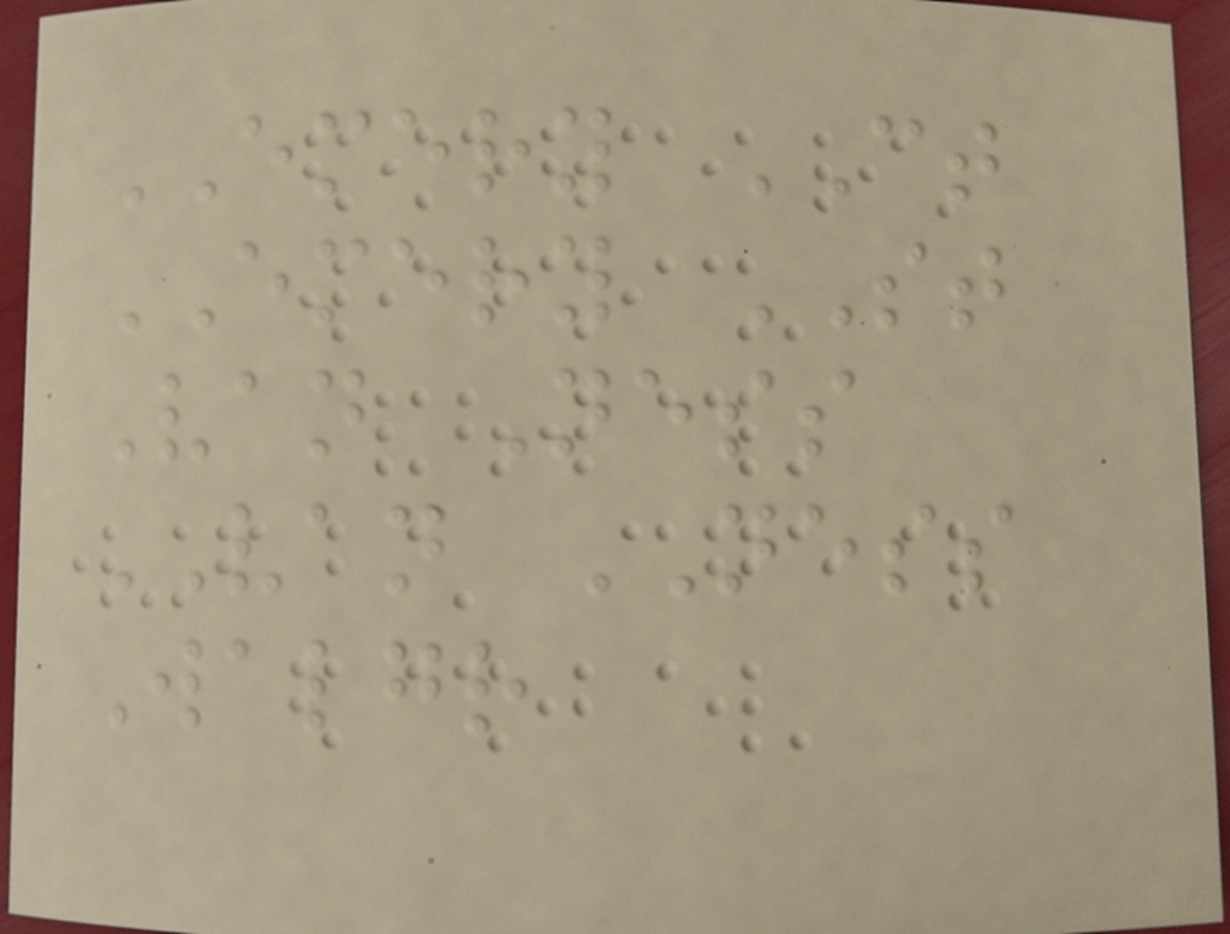EMERY CT
EMERY ST
Van Ness
VAN NESS
Walgr
